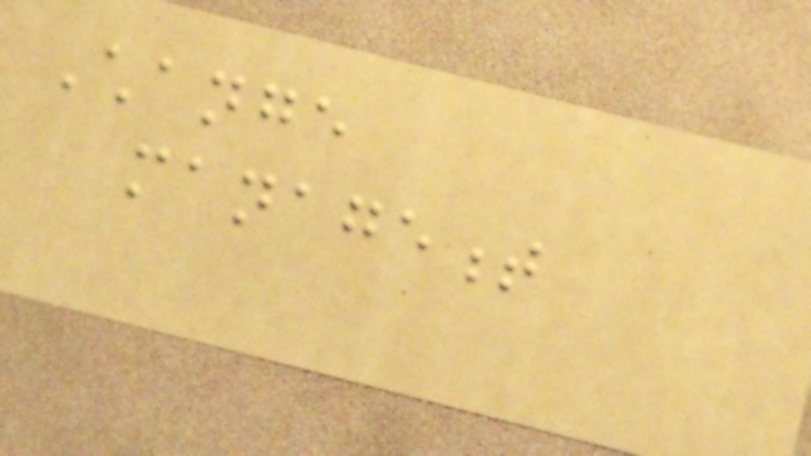Change
management
